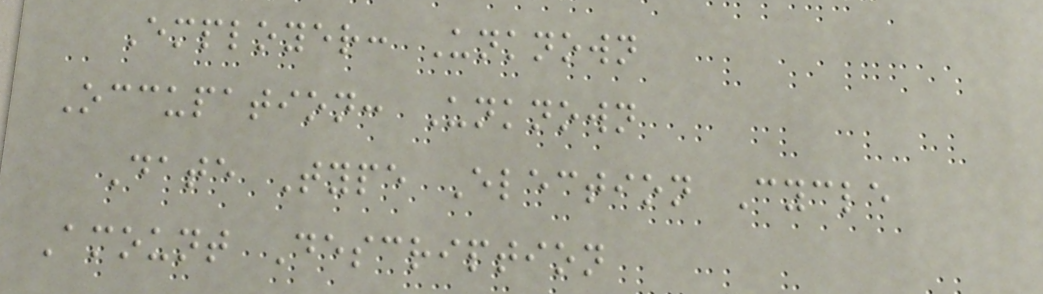Employer: Unknown
Occupation: Unknown
Date Type Election Cycle
Amount Description
